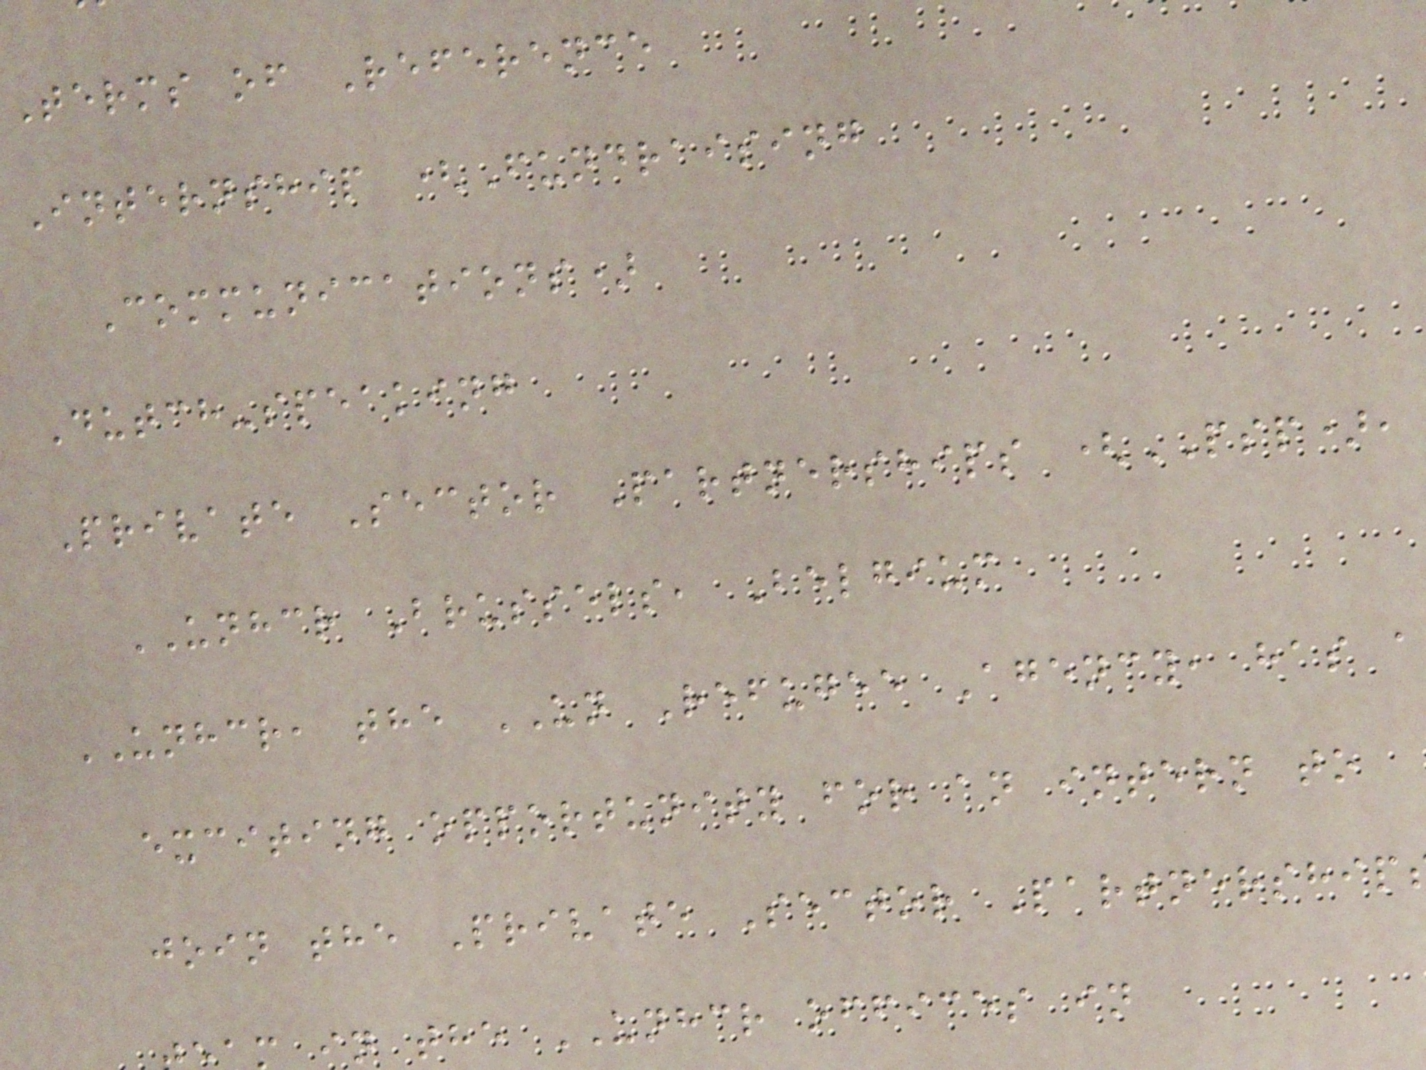Terms of Reference
Internship (Fundraising
Communications)
Dutch-speaking
Private Sector Partnerships (PSP),
UNHCR Brussels, Belgium
UNHCR, the UN Refugee Agency, has a
exciting opportunity for an intern to
join the Private Sector Partnership
in the UNHCR offices in
